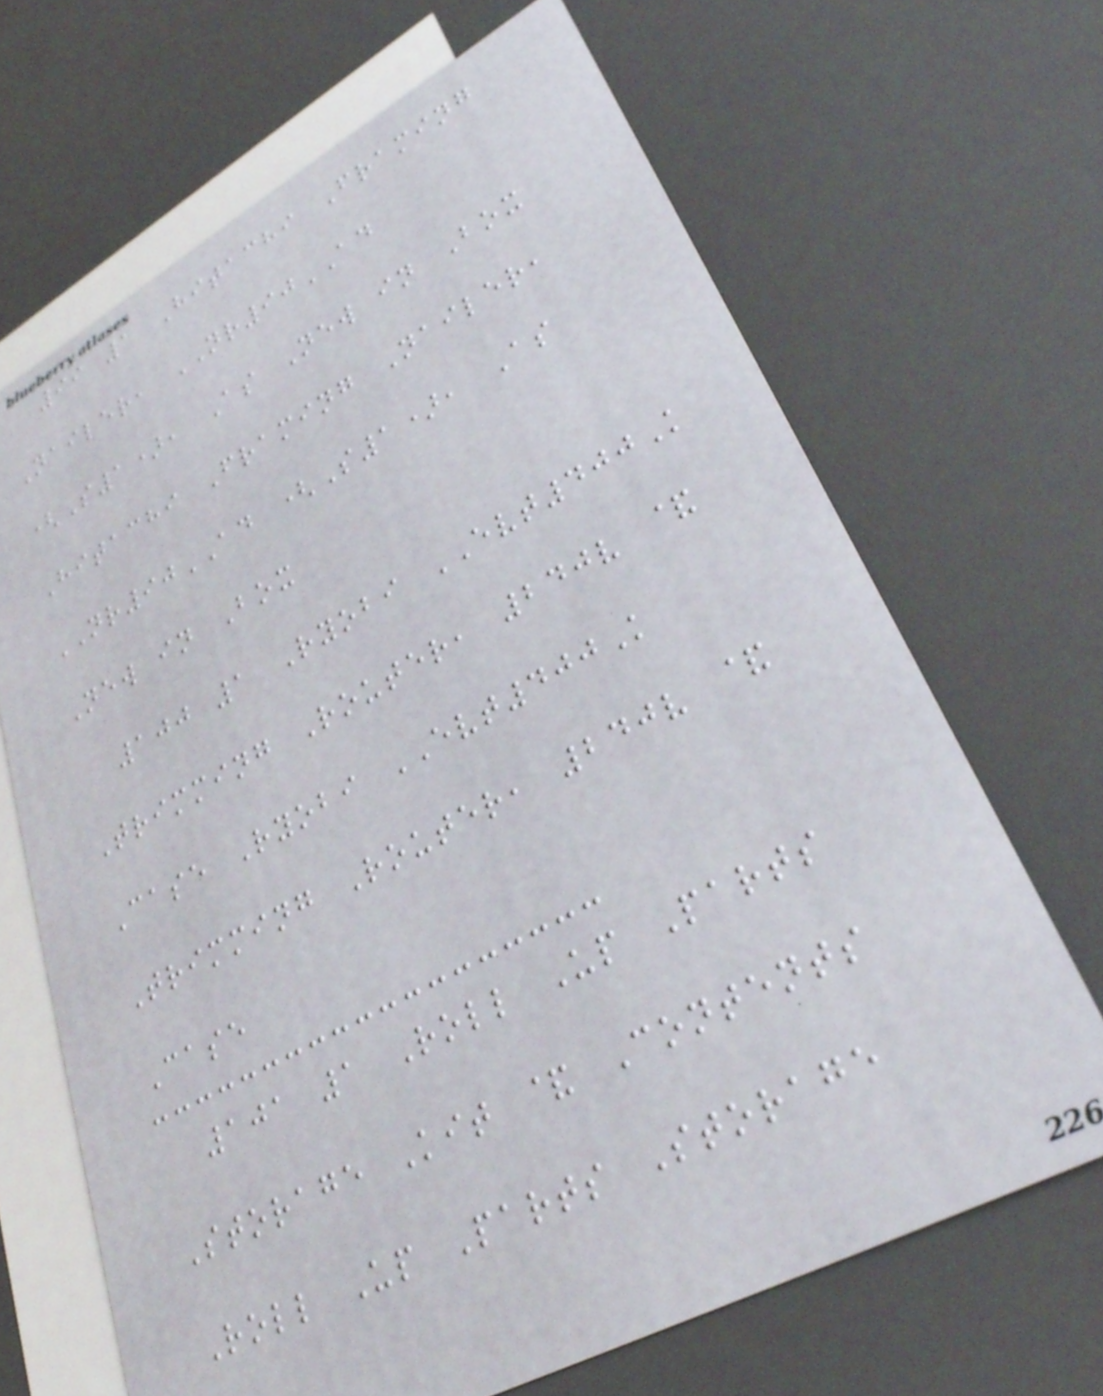99 1 Hitachi Framing
Nailer, NR90AD
(S1), As New in Box
Hitachi Framing Nailer,
NR90AD (S1), As
New in Box
100 1 Ryobi EVT400K
Trimming Router, 240v &
Case Ryobi EVT400K
Trimming Router, 240v &
Case
101 1 Roll Up Parts
Storage Kit & Contents
Roll Up Parts Storage
